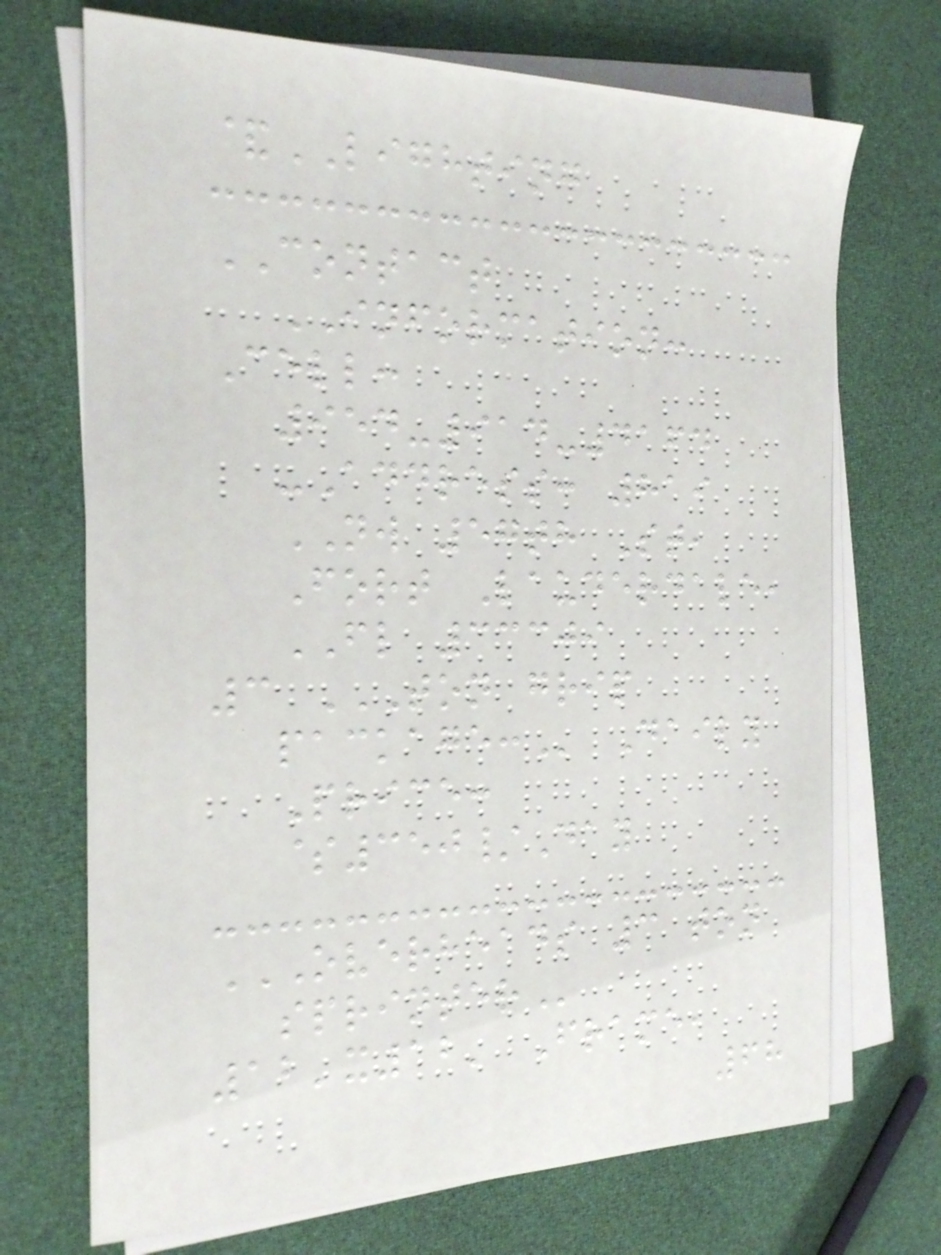&LIGHTING
CONTACT
INFORMATION:
Cell:
954-914-4164
-Address: 819
NW 57th St,
Fort Lauderdale,
FL 33309
3 TON GRIP
PACKAGE: Daily
Price:
$350/Day
OVERHEADS 3 TON
SPRINTER
12'x12' Frame,
68
